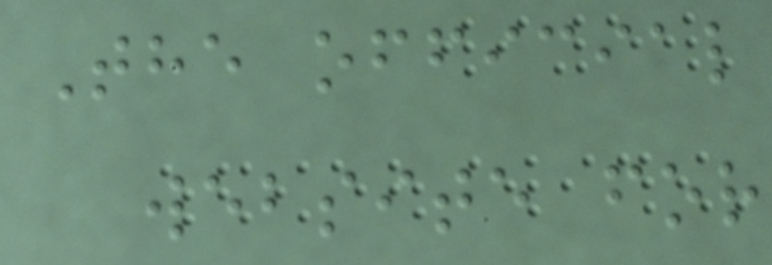The official
website for
